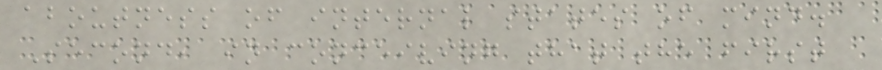aboutness of internal states of mind.
Second, in conceiving that the first
